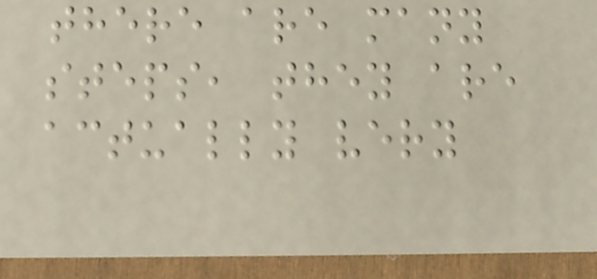there are many
steps, they are
actually very
